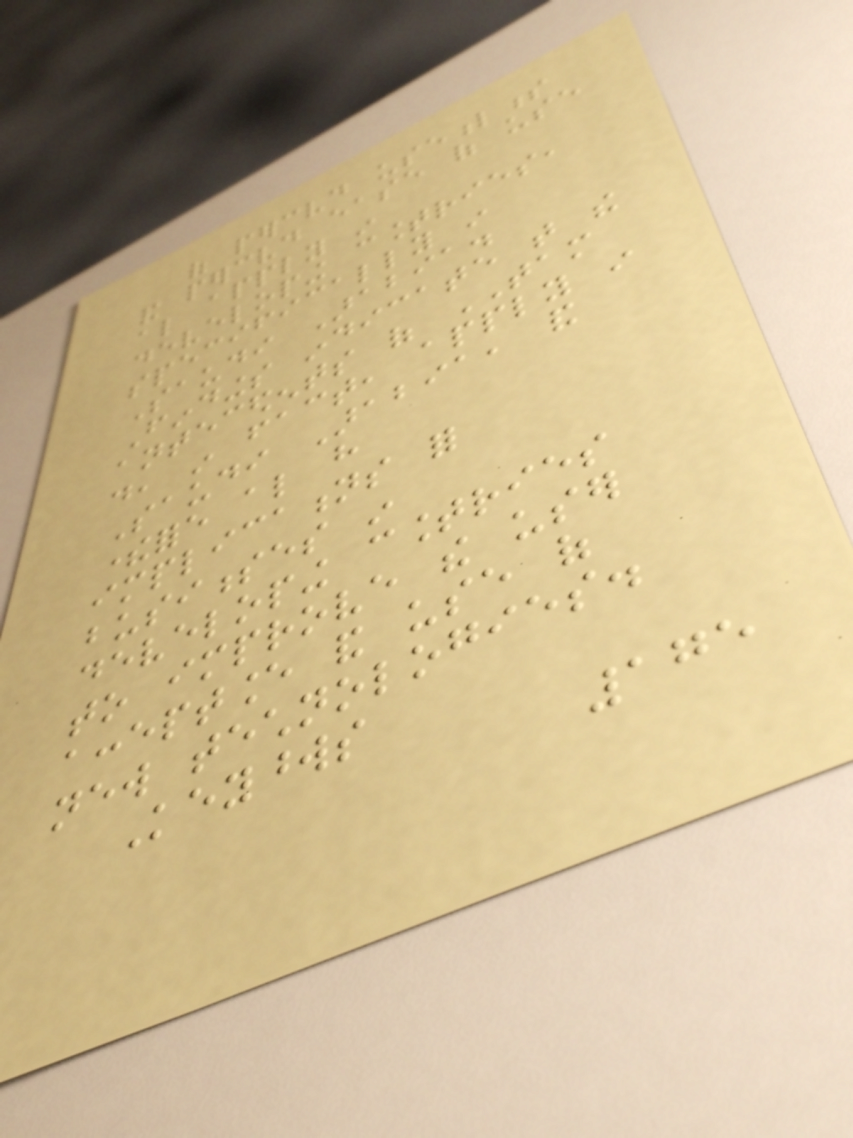of perceived usefulness
and perceived ease of use
also apply in
developing countries,
specifically in
Saudi Arabia.
Findings indicate that the
antecedents of TAM
do, in fact, apply in
Saudi Arabia, and
therefore also have
implications for
businesses in
developing countries
to improve the user
acceptance and use of
new technologies.
Keywords
175
